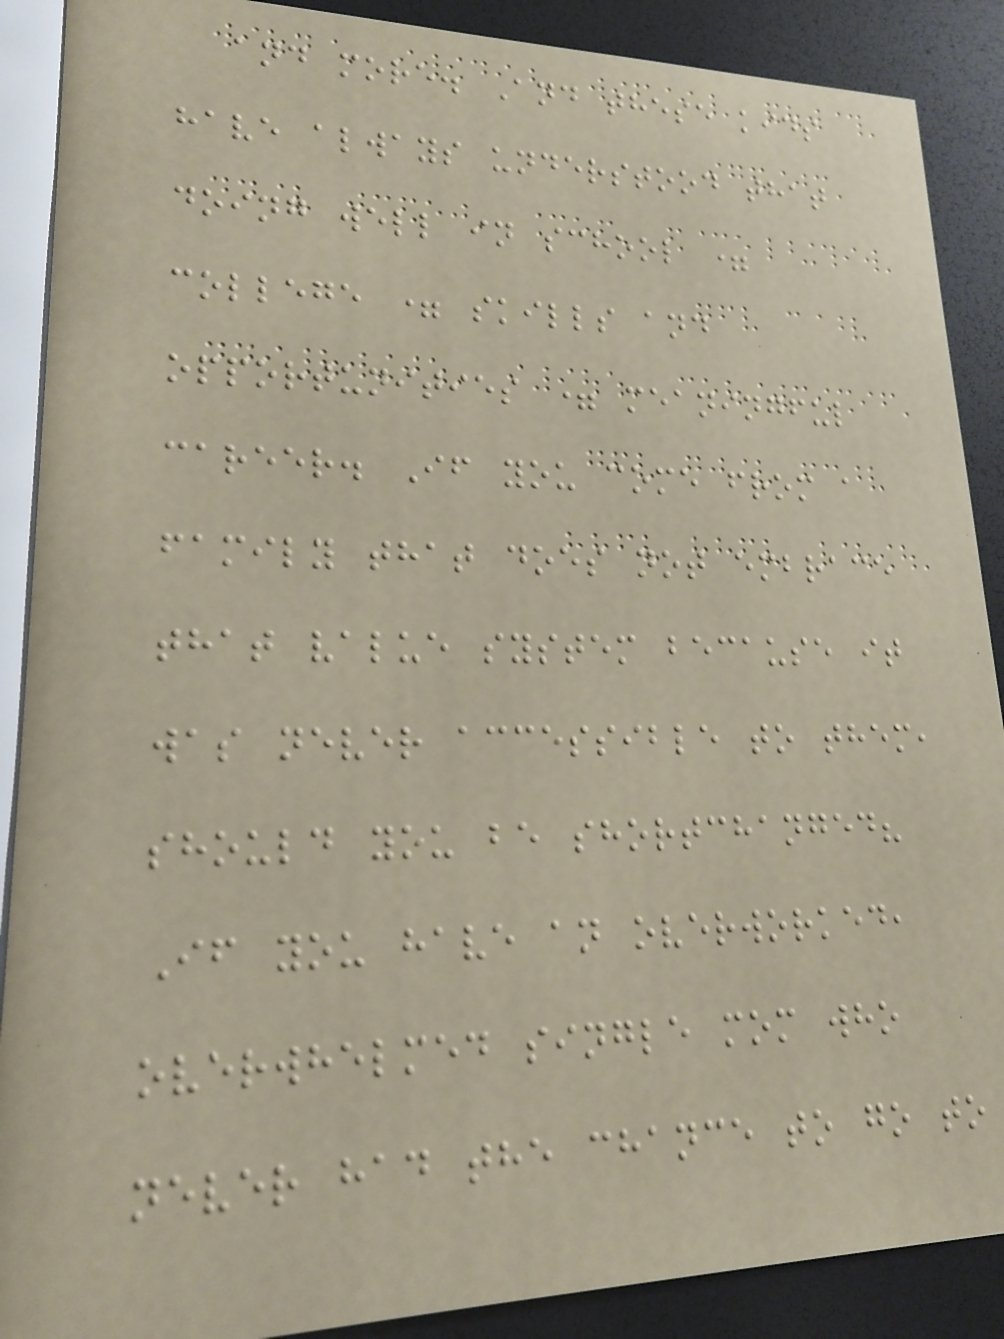and more. And these kids
have always understood that
doing well in school =
college = skills and
opportunities = meaningful
career. If you come from a
family that does not embrace
that value system because it
was never accessible to them,
should you be shortchanged?
If you have an overworked,
overwhelmed single mom who
never had the chance to go to
